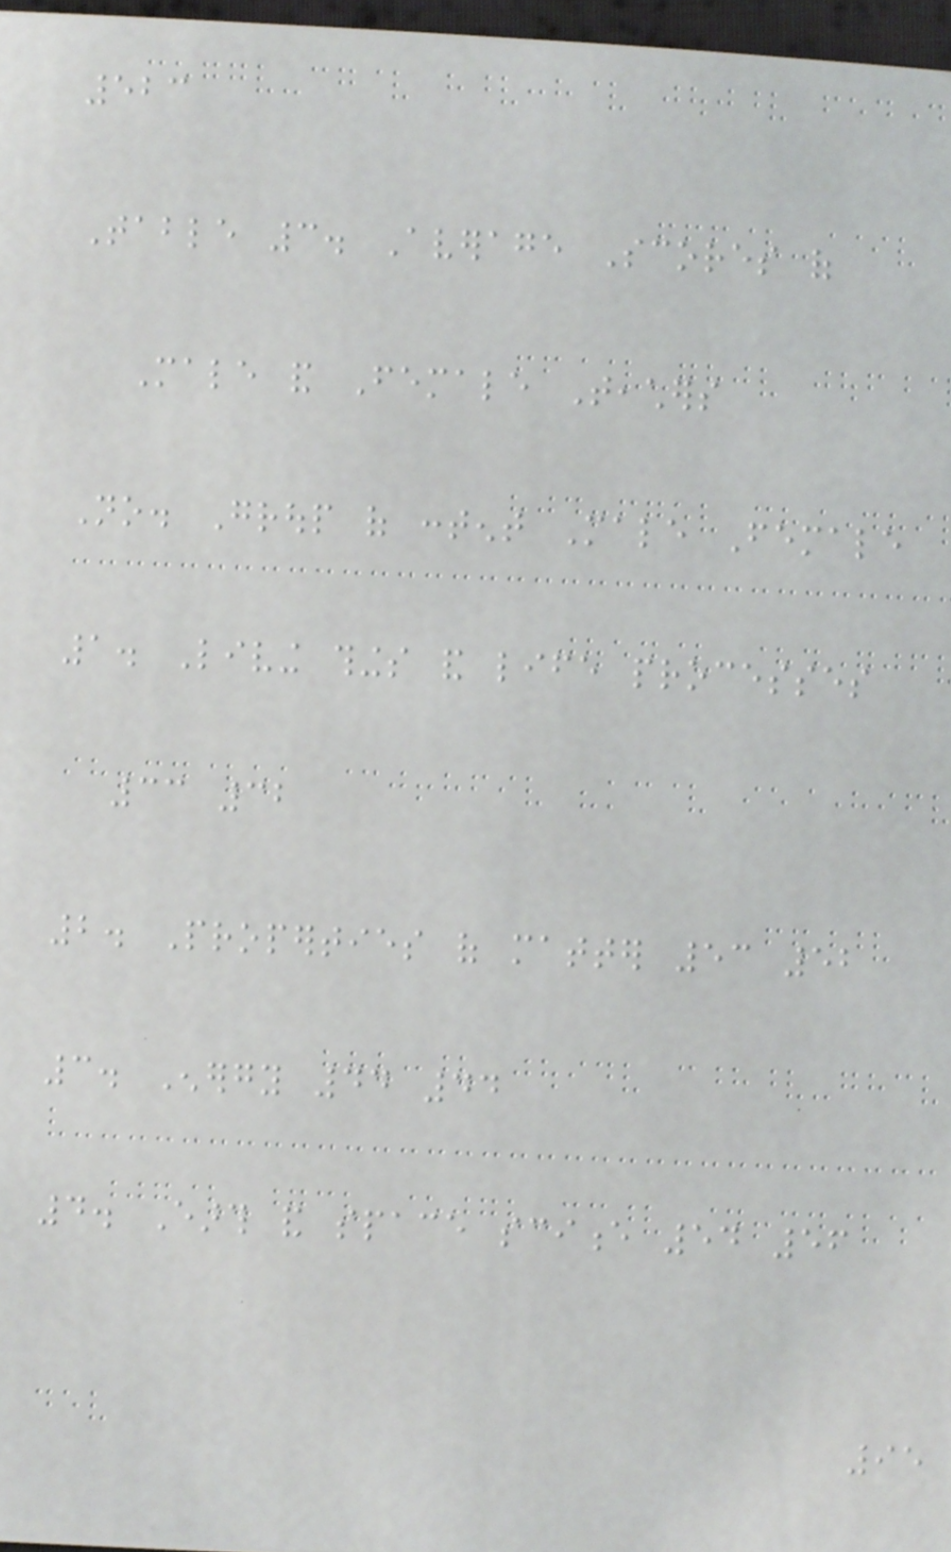523
Table 3. Average Scores of
Male and Female Teachers
No. Group of content Male Female
1. Living things and life processes
33 32
2. Properties of matter 53 52
3. Energy 44 44
4. Earth and space science 54 56
95
